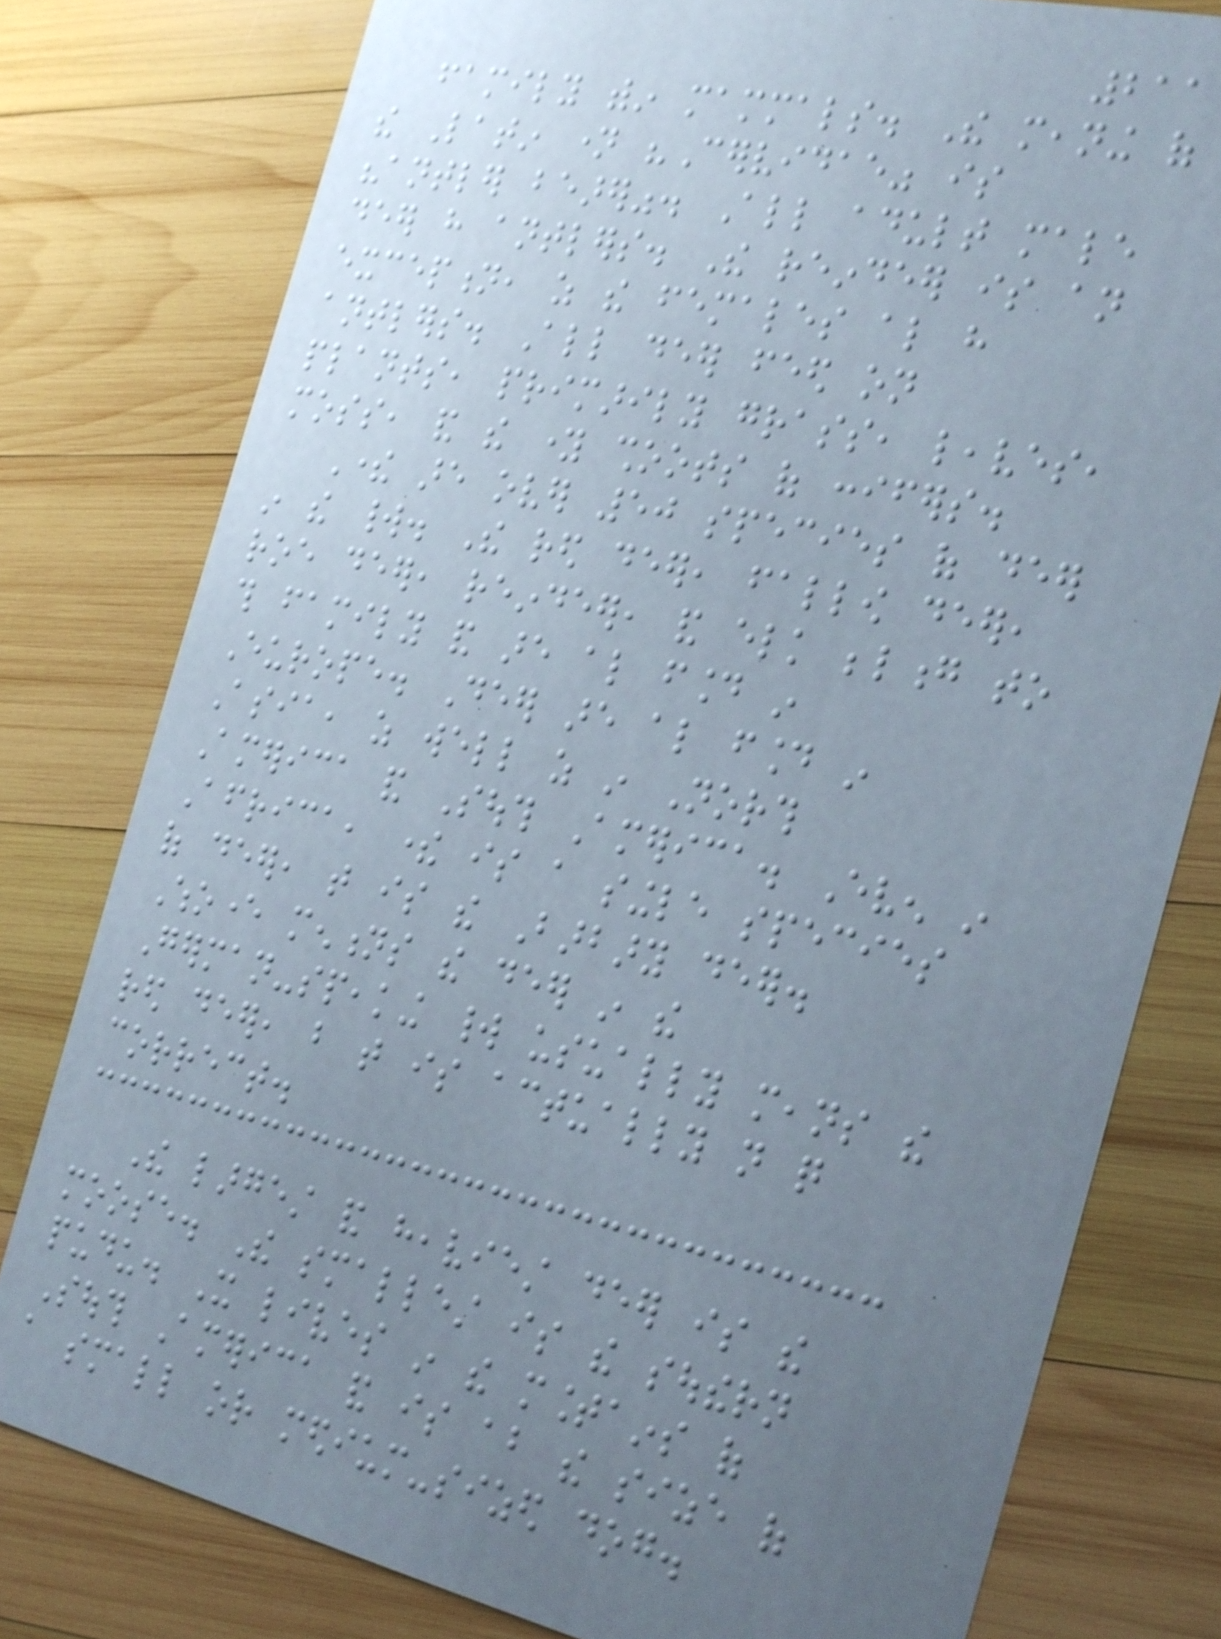211
family within mammals. The meaning of
the Latin name "Cervidae" is
"antler bearer". All adult male
deer have antlers. The reindeer is an
exception, as the females also have
antlers. All deer feed on
plants, primarily grass, leaves,
moss, and the young shoots of conifers.
There are over 50 species of deer
in the world. The red deer, fallow deer,
roe deer, reindeer, and elk belong to
this family and are also found in
Europe. Deer are also found in
Asia, as well as in North
America and South America. Even in
Africa, there is a single species
of deer, that is the Barbary deer.
Whoever mentions the deer in the
German-speaking world usually means the
red deer, but that is actually not quite
correct.
The largest and heaviest deer is the
moose. The smallest is the southern
pudu. It lives in the mountains of
South America and is about the size of
a small or medium-sized dog.
